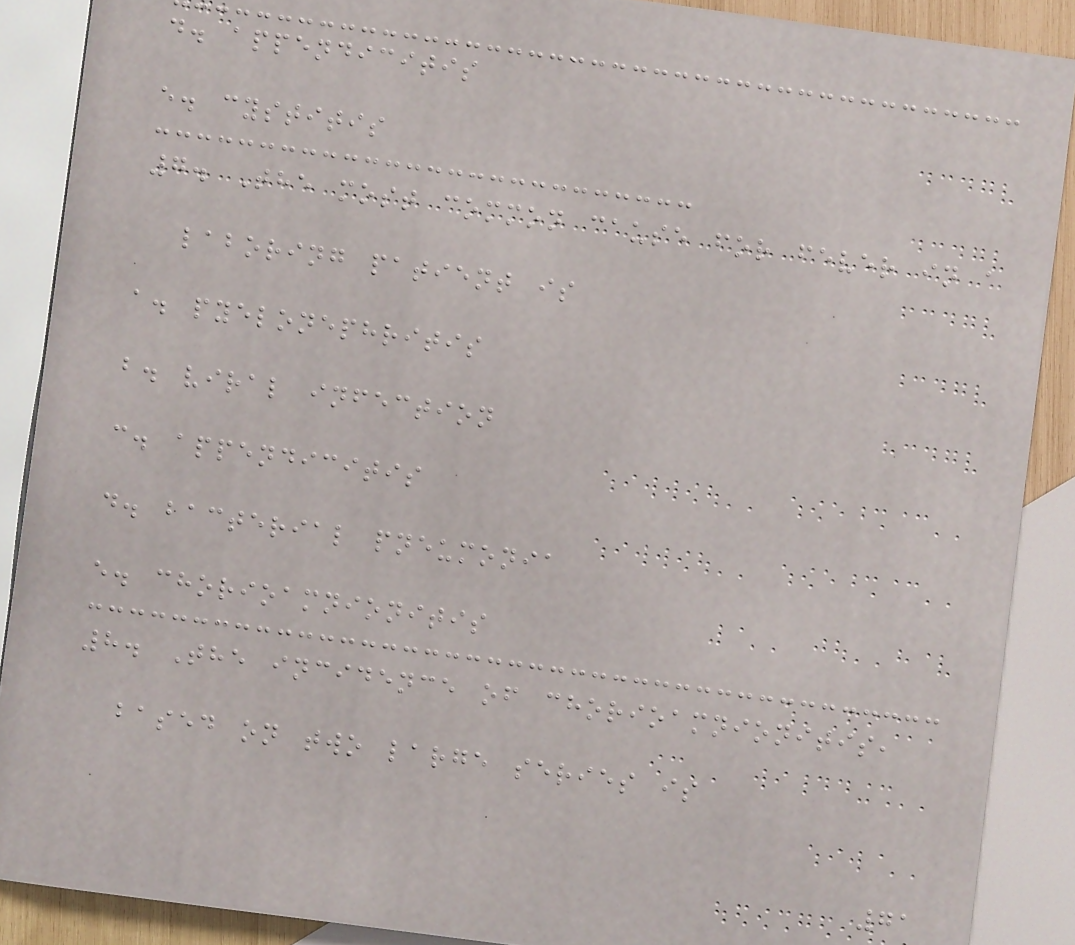d. appendicitis
e. cystitis
7. The most common cause for fever in a
laboring patient is
a. pyelonephritis
b. viral infection
c. appendicitis
d. bacterial pneumonia
e. chorioamnionitis
8. The incidence of chorioamnionitis,
based on two large series is
71
